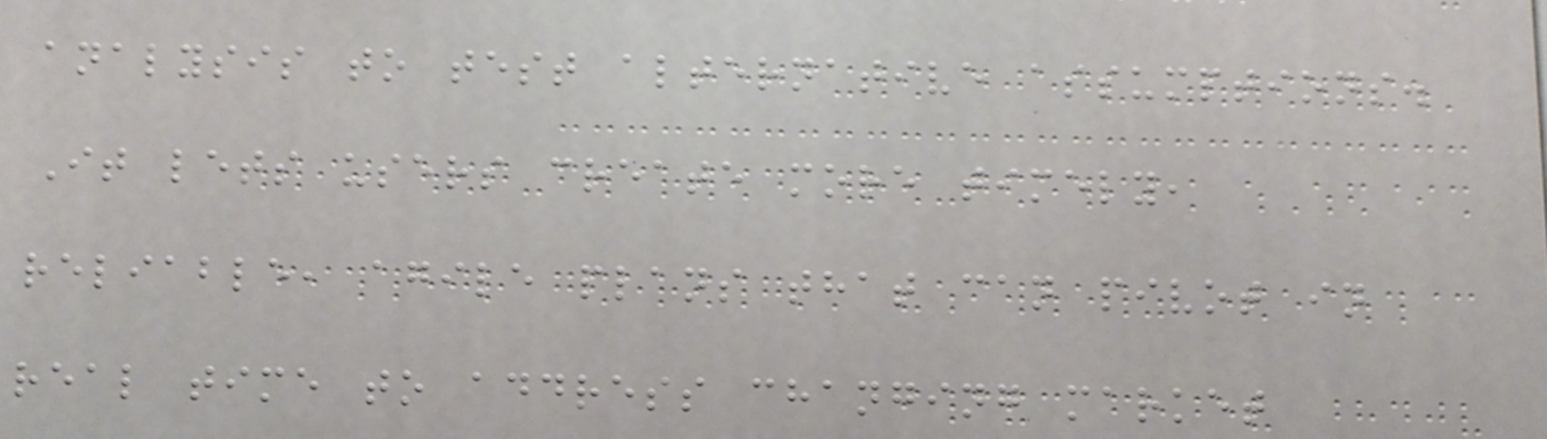analysis to test alternative assumptions.
It lets users create more timely,
reliable, agile plans that can pivot in
real time to address changing market
